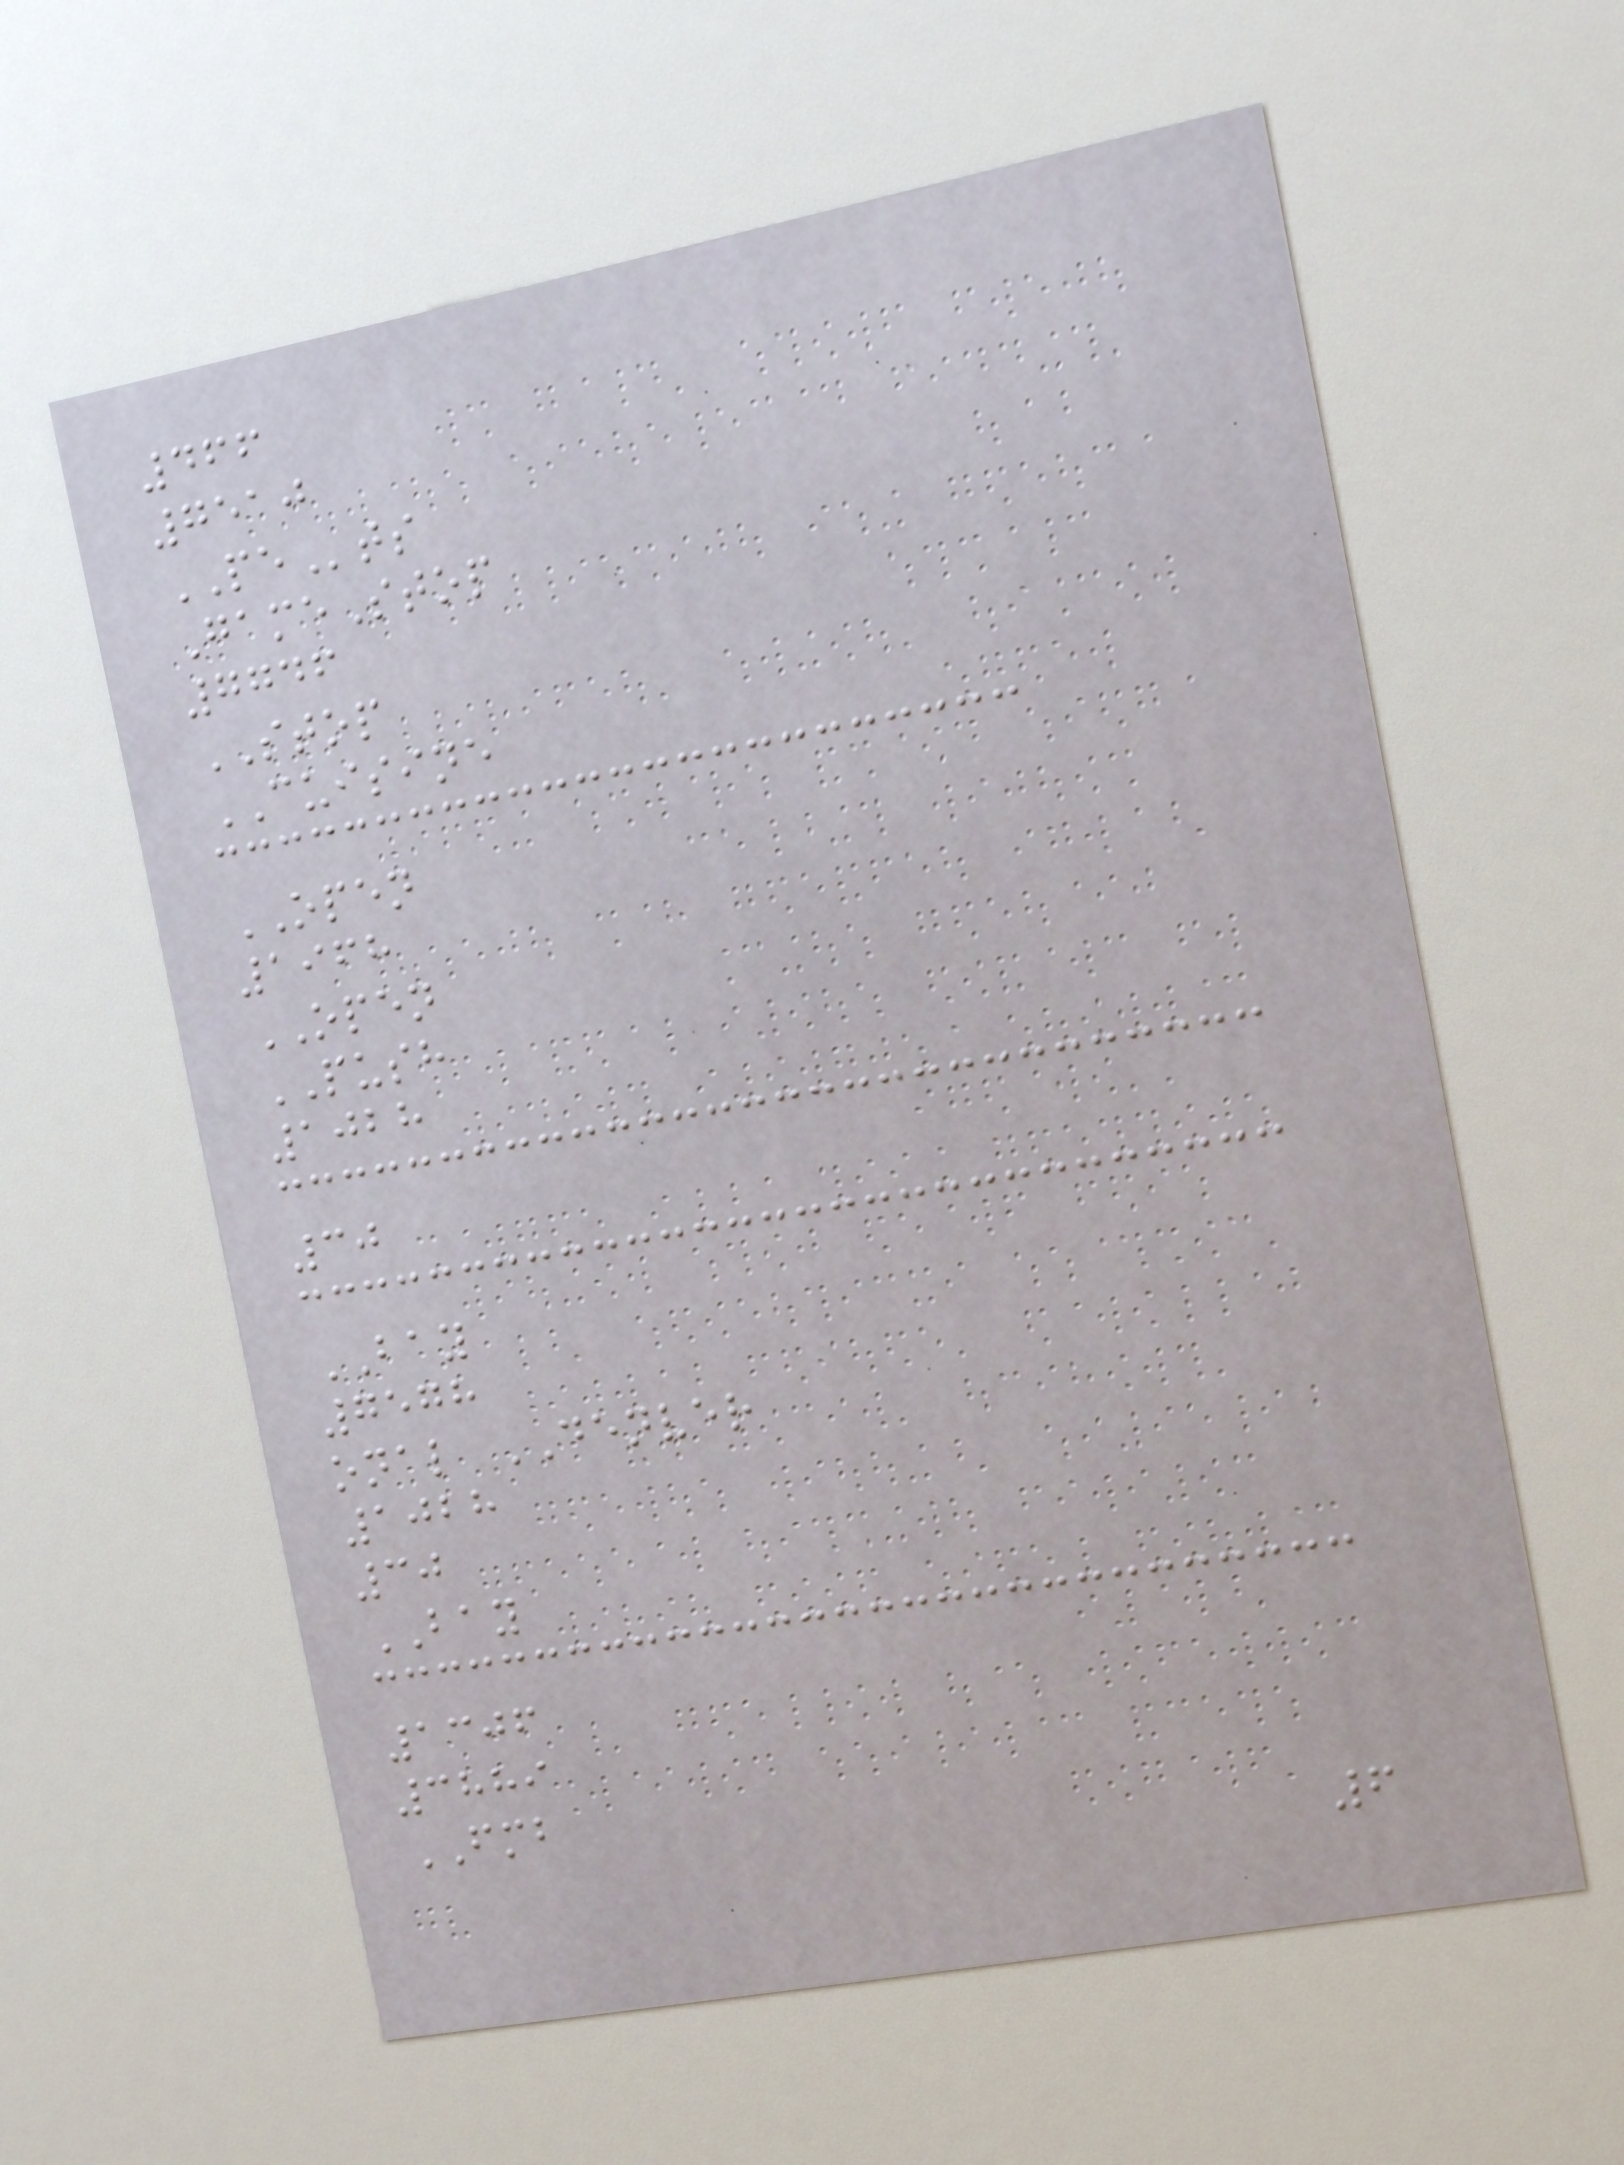466
7510
PEts
GameStop
7746
STOP
CUISINE
OPEN
1968
OPEN
PUSH
1028
30
BAY
7578
onal DENVER
1028
30
BAY
1306
3889
FMB
6
